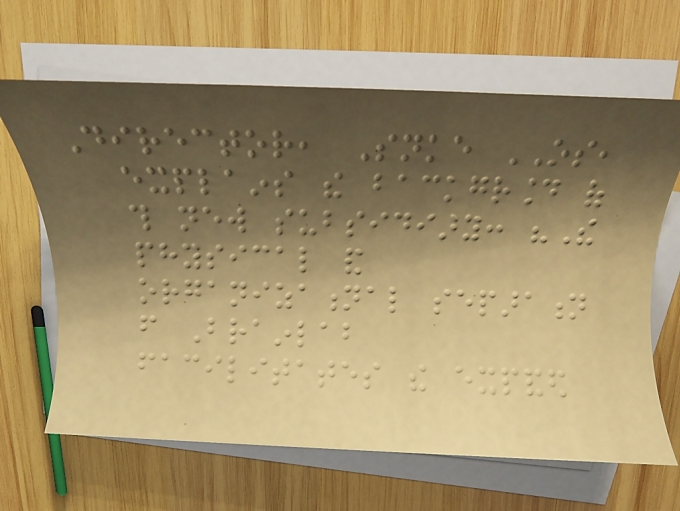Director, Snke OS,
explains the background of
this new subsidiary: "The
physical and
organizational separation
from Brainlab
facilitates the expanded
